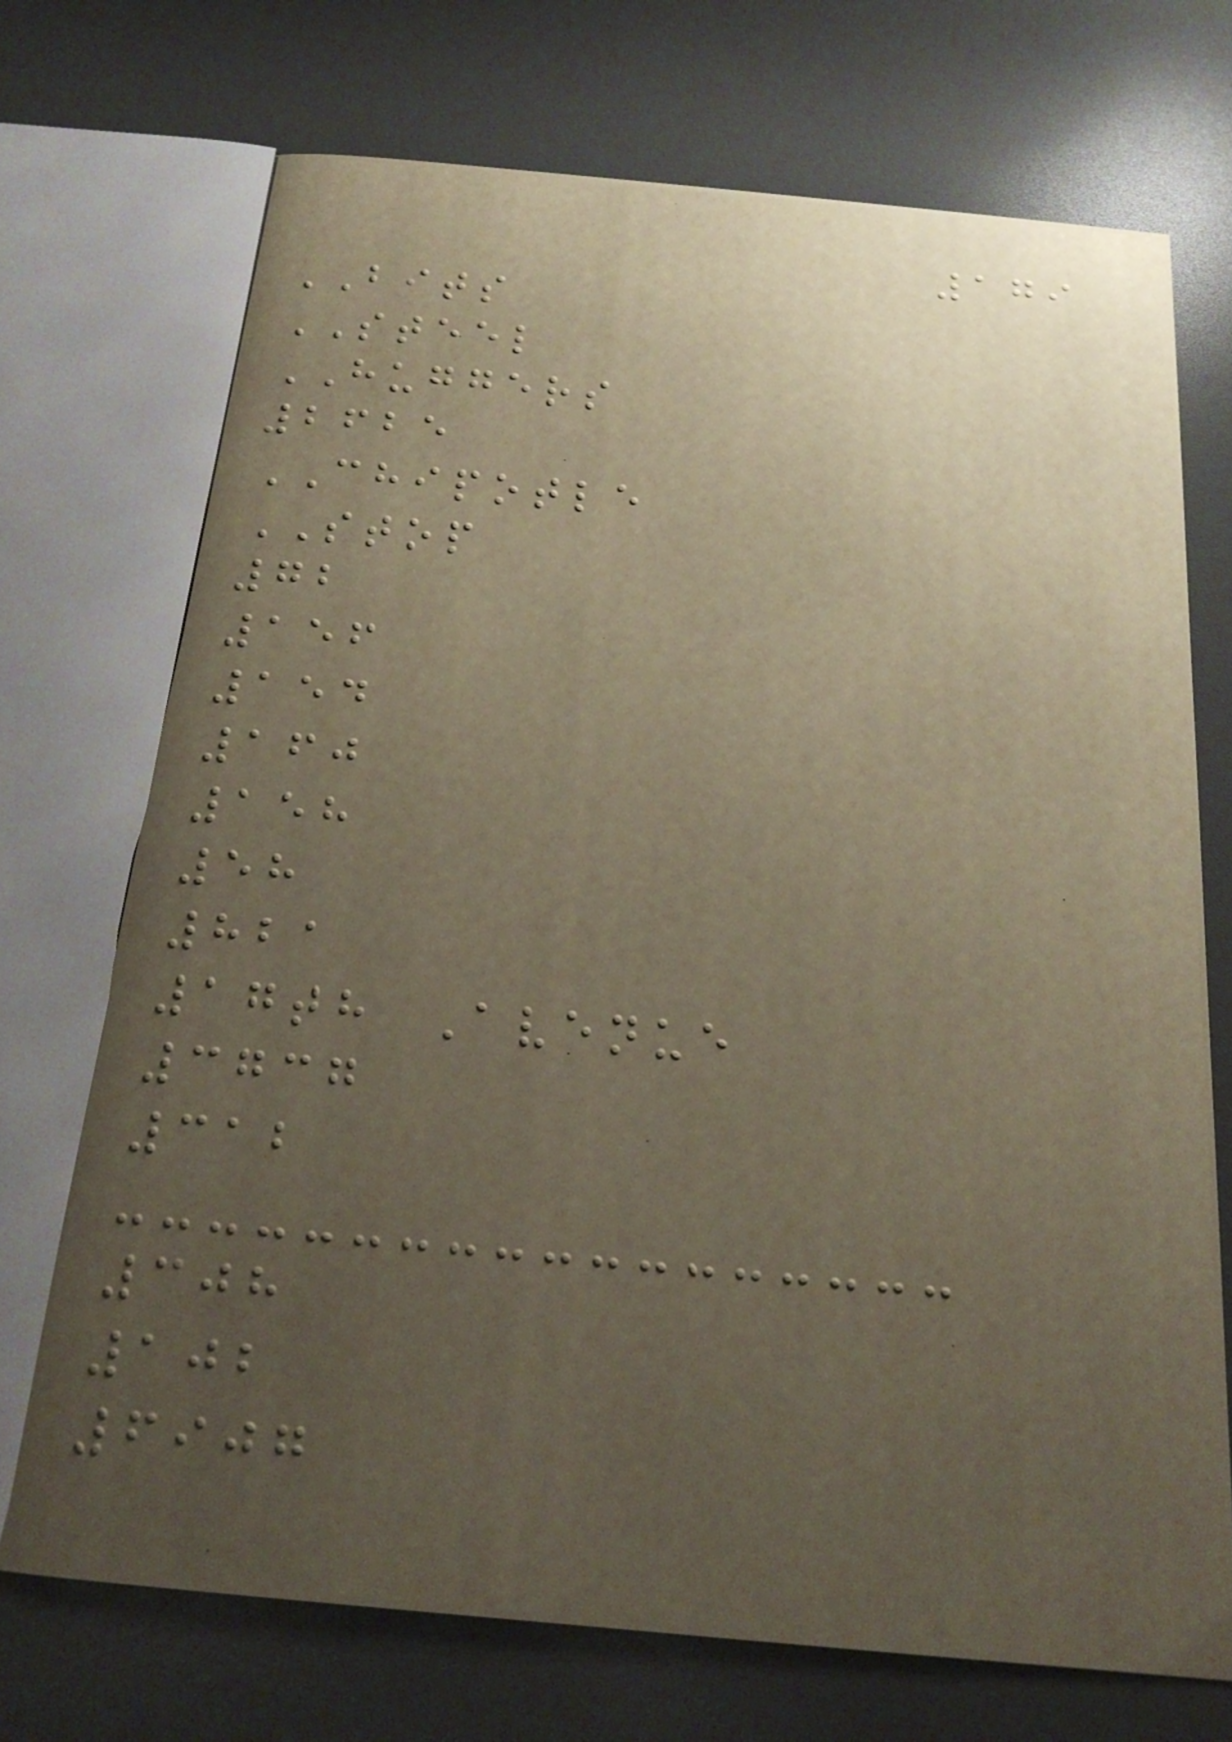179
BITS
STEEL
HUGGERS
2625
CHIPOTLE
STOP
72
156
154
160
158
58
821
17th Avenue
3737
312
308
102
6907
